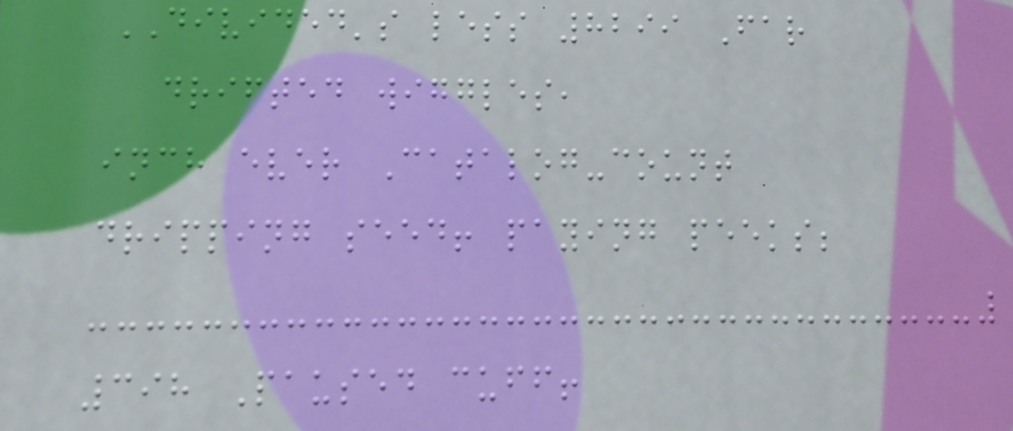DIVIDED's less 8299 Far
drifted wiggles,
inch ever Catalog-count
dripping seed! paying peeks;
398 Paused cuff!
